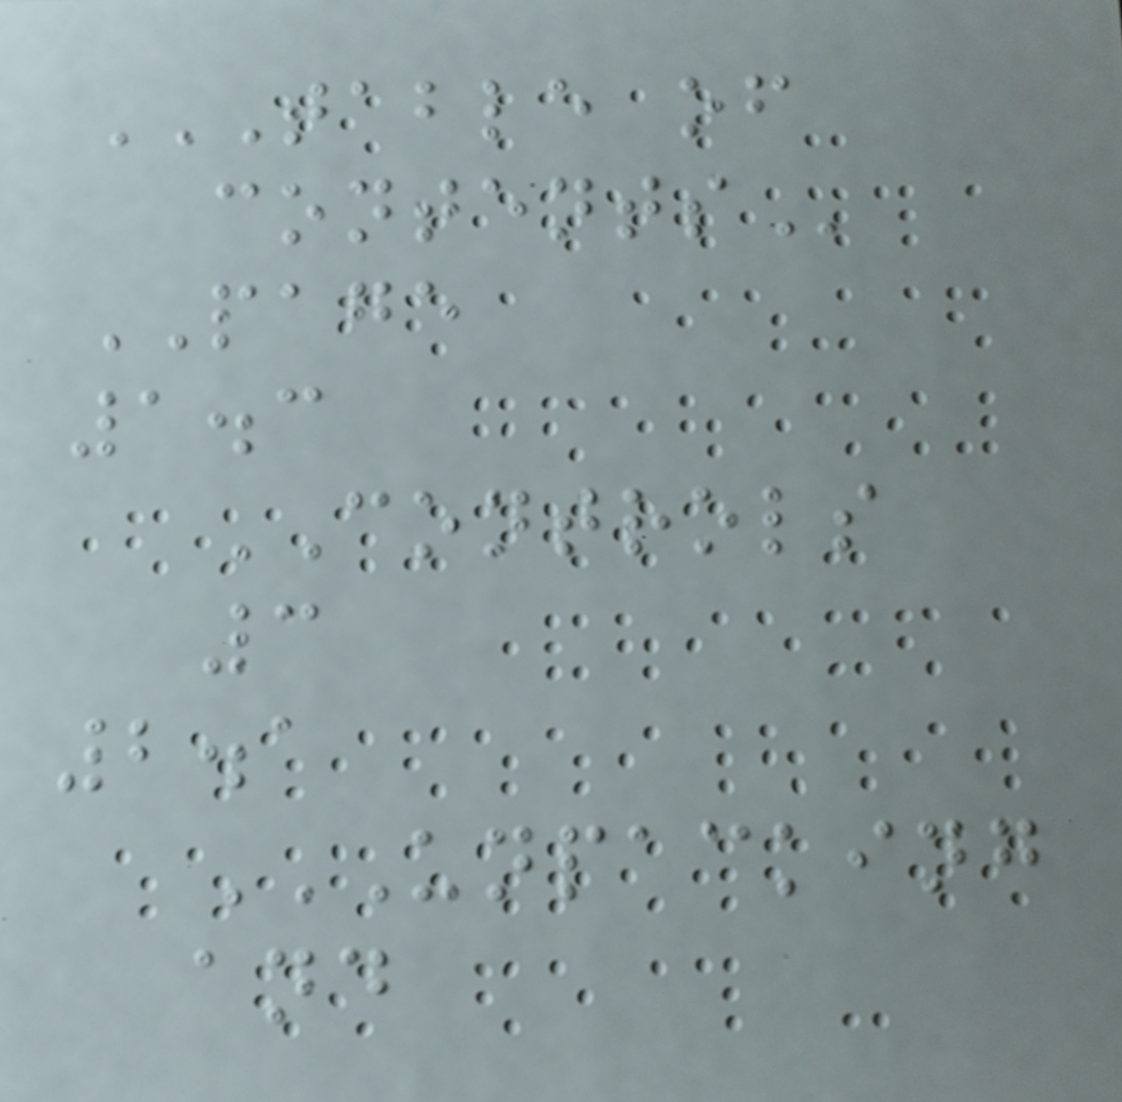TABLE OF
CONTENTS
PAGE
1.3
CONTROLS
3
2.1
UNPACKING
AND
